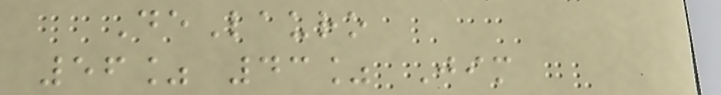DeLauro
56% 43% Jim
